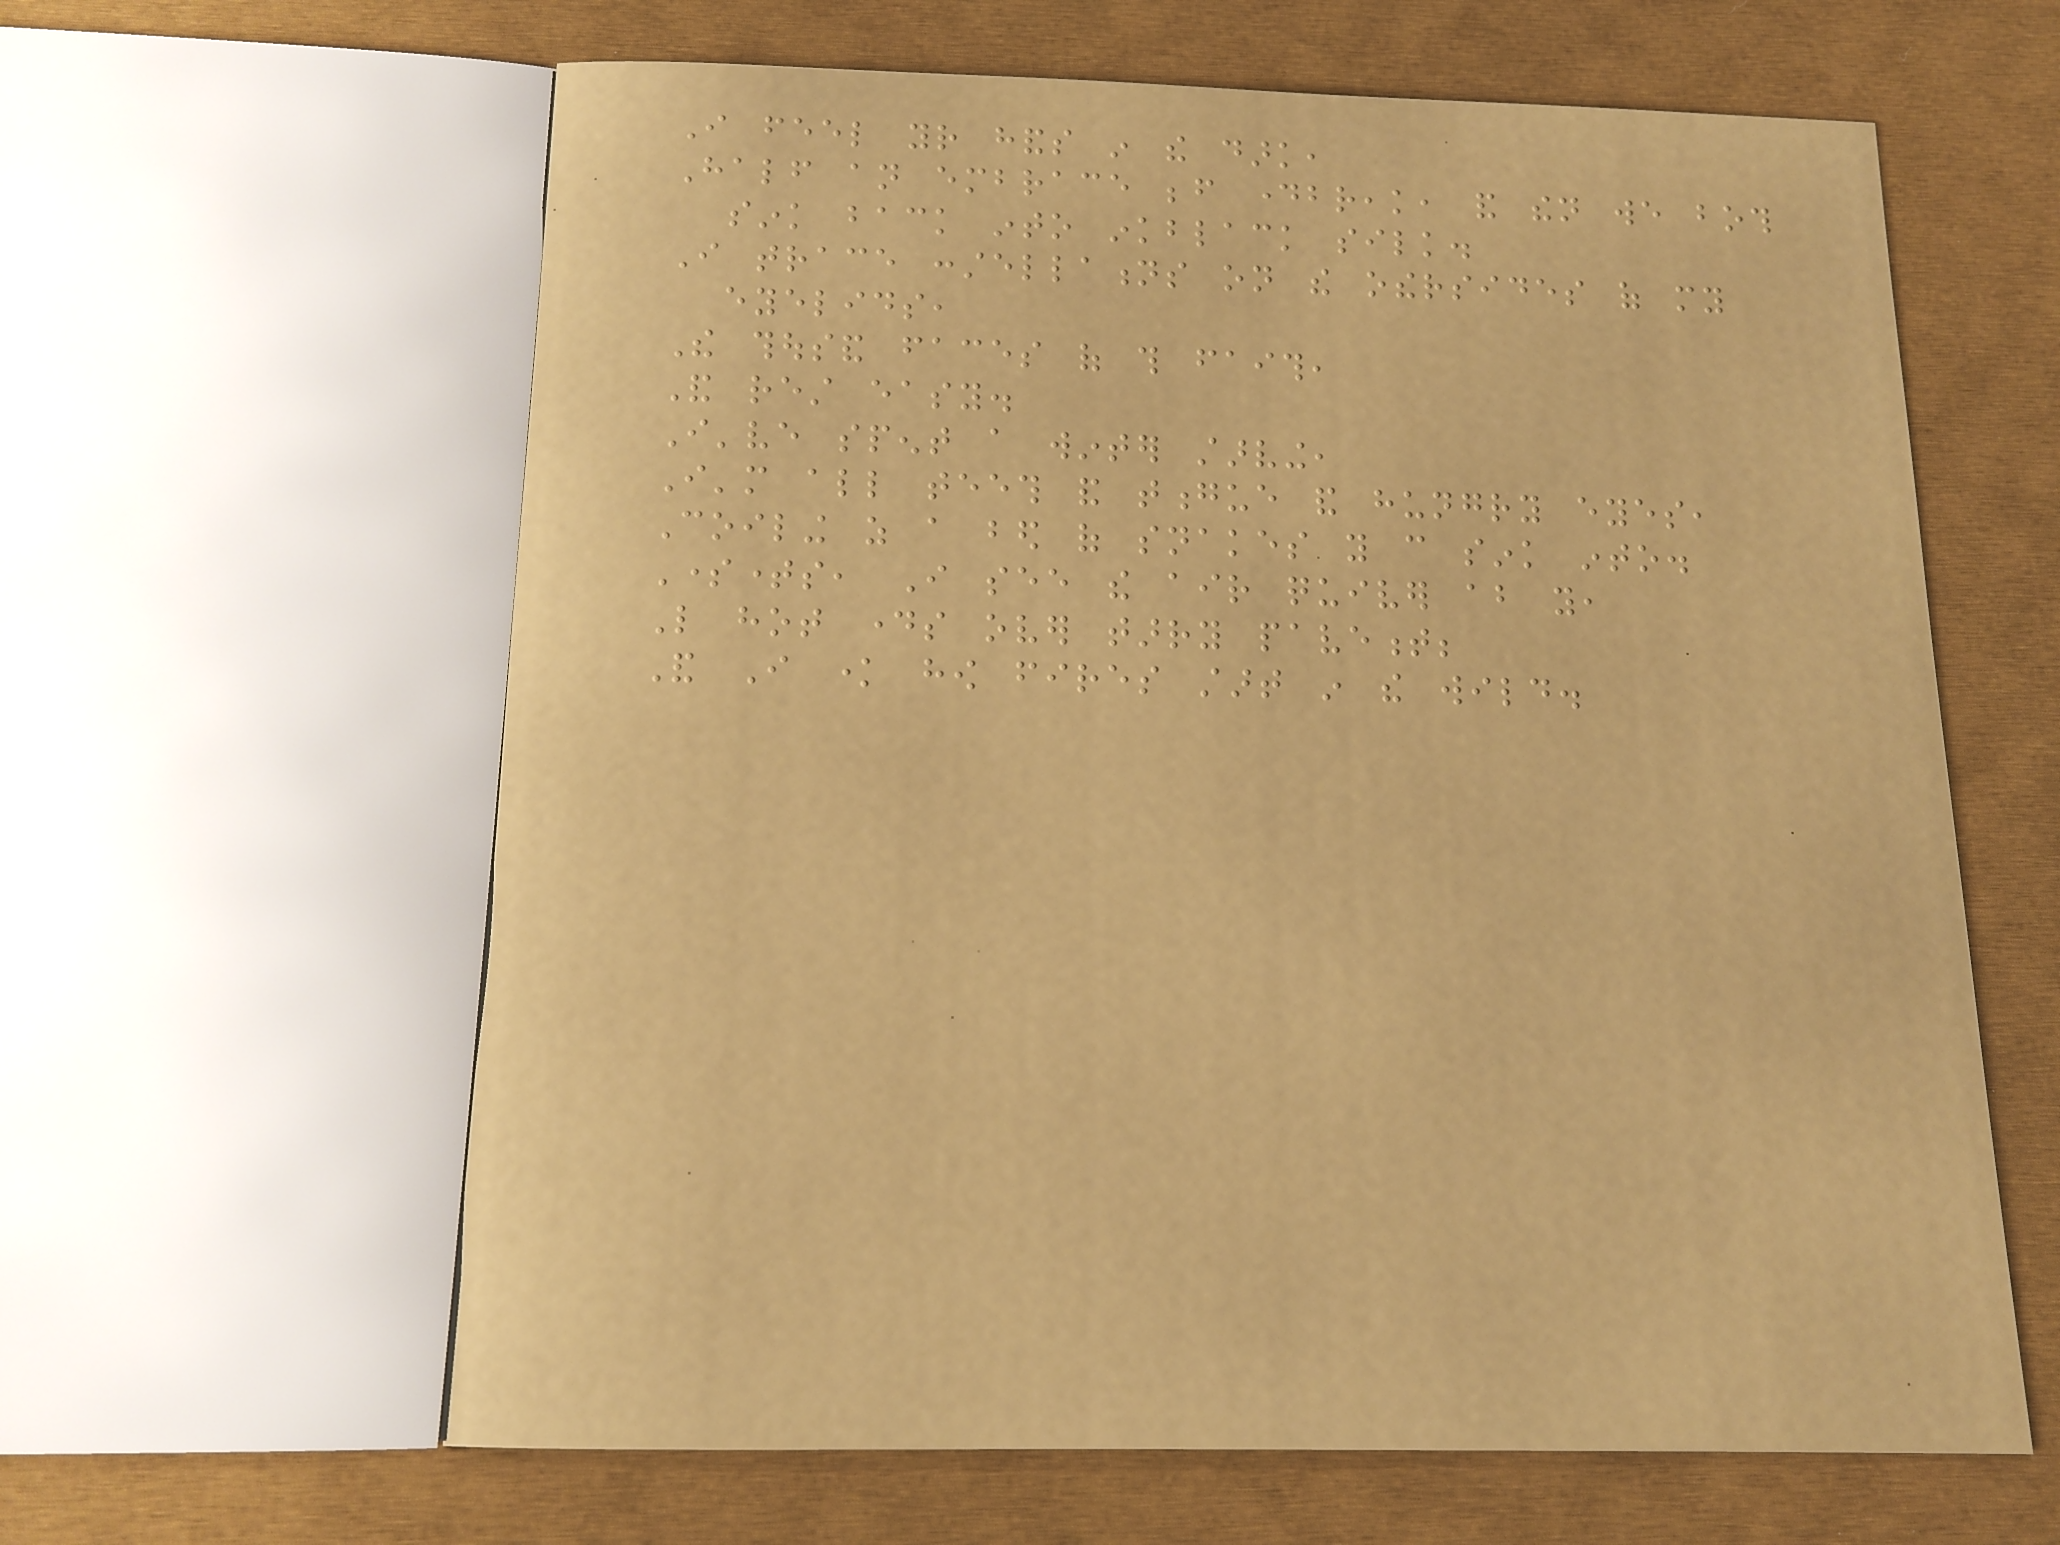I feel your hands in the dark,
Half an embrace before daybreak, and then we both
sink back into inkblack silk.
I trace constellations on the othersides of my
eyelids,
The thousand faces of this faith,
And rest easy.
I've spent a winter starving,
I'm all teeth and tongue and hungry eyes,
Coiling as a bed of snakes you can sink into.
Sometimes, I see the air quiver about you,
Like hot days over tarry pavement;
And I know how fires start in the wild.
